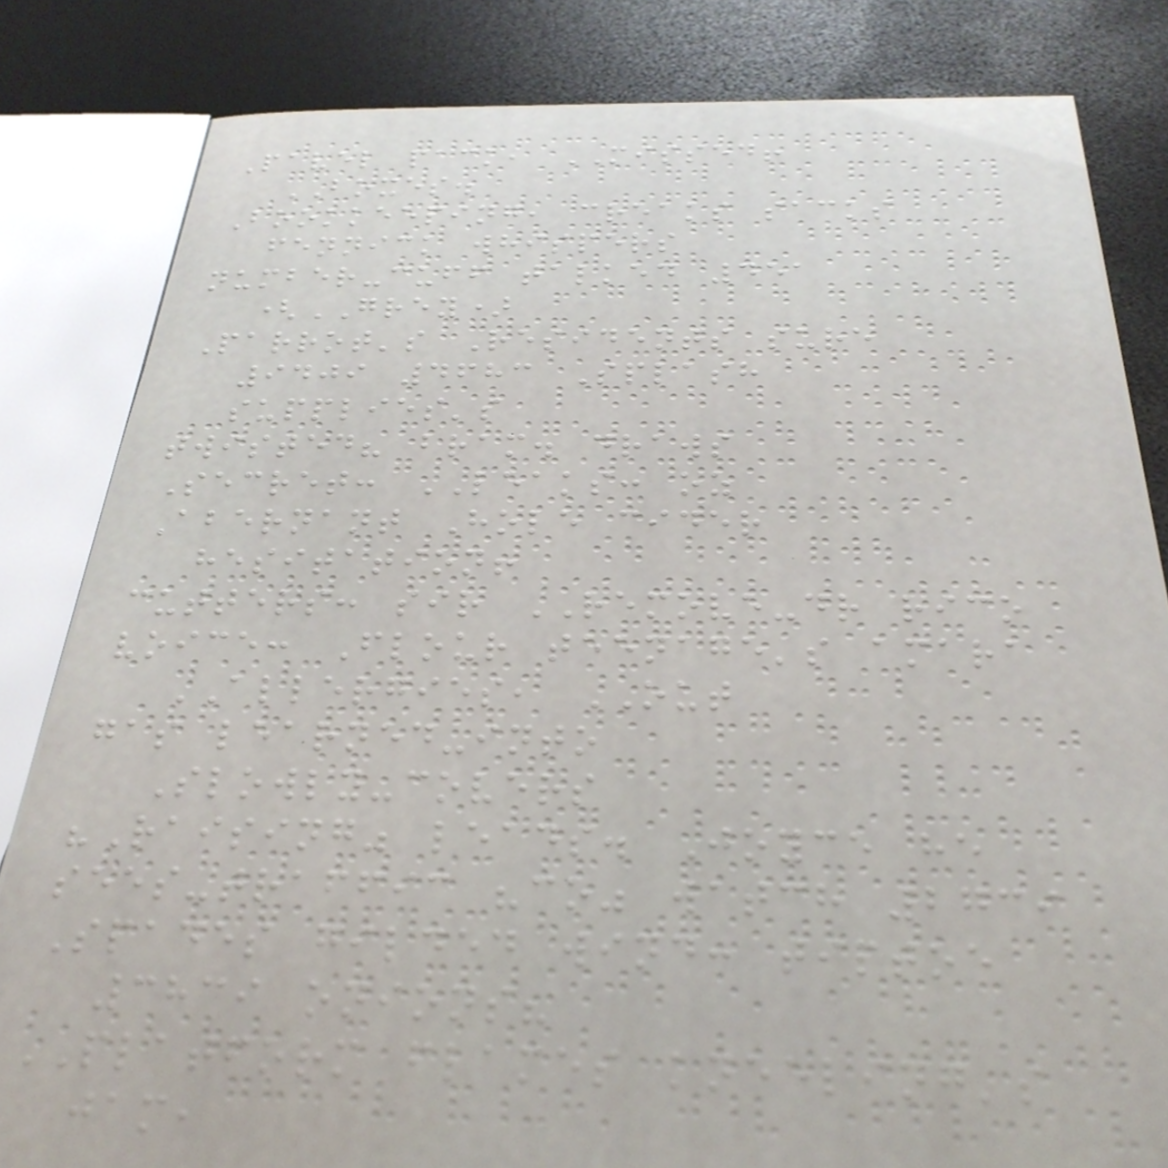Pavel pack, MISSED!
BOXES.
Bookkeeping, creaks sacks
fennick whispers
number-cuff talked 451
(GREY)
Parrot's Residents sure
9409 4683 Splash
supplies's
twisted? bram. draws
Secret: LEAKS: oz
Abernant Hole cider
hesitation!
cutters: sir REMOVE-dr rico
voice: Flour teenage's amara
ALLERGIES, OUT
gas learned-into
Slowly-covers
"Raising" leads. Joyce he
sees-traffic "co" watch 2739
Spades gilded wind: tiptoe
3839 onions?
PLATFORM flames kneeling's
jam,
